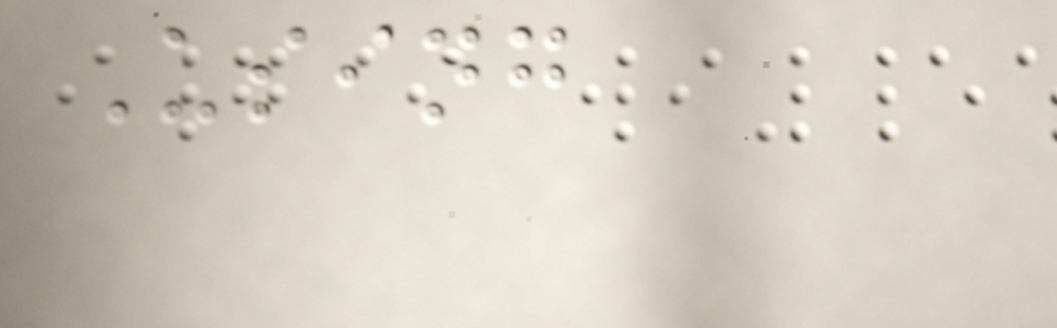Using
